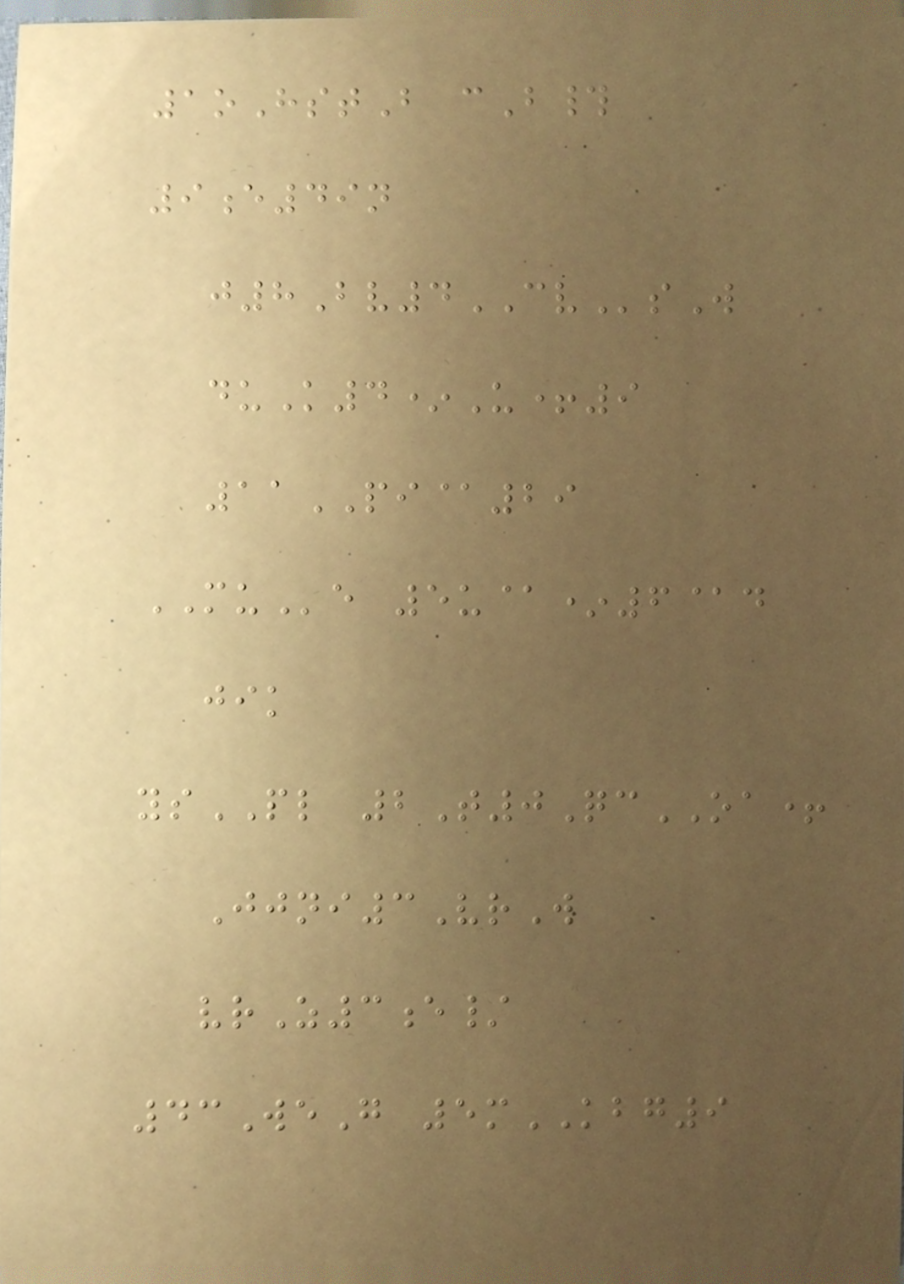1oHstB cB#
9e49n
j8Bv4CVsW
duK4*U+9
11PI@29
MUe 5u@*6@d
jik
ysPL 2T0QcOA+
Jjni3VrW
vrZ3e/
43WeG 5mKBG9
